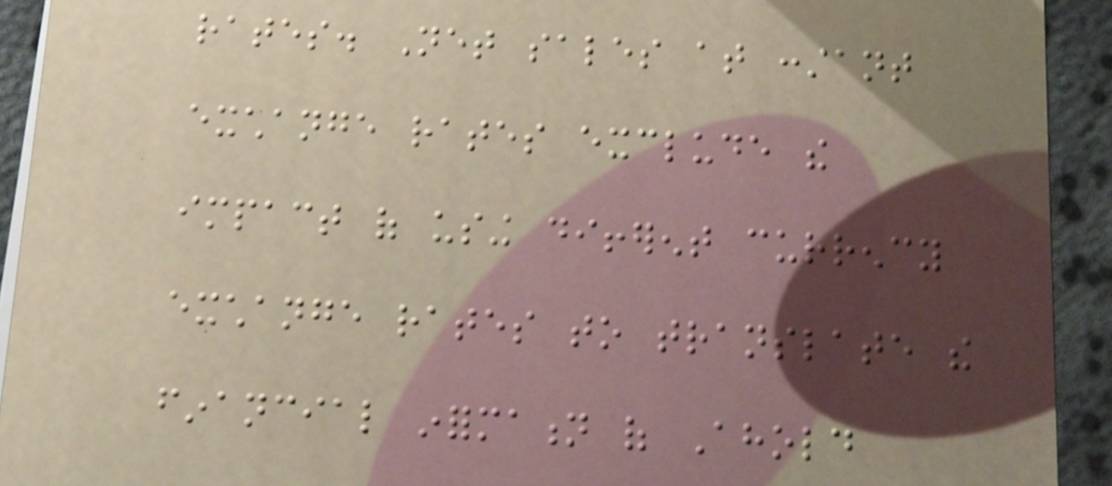rates. Net sales at constant
exchange rates exclude the
impact of using different currency
exchange rates to translate the
financial information of Ahold
